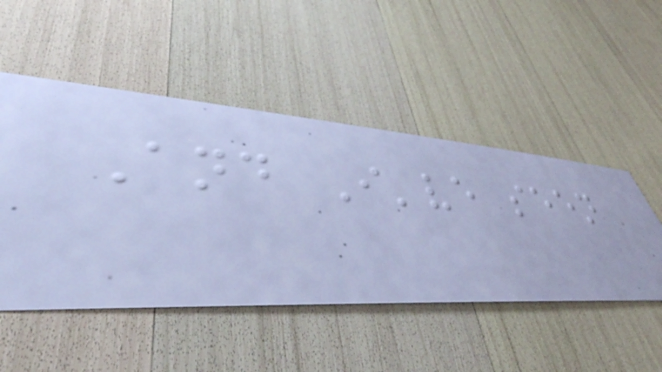And I've seen
